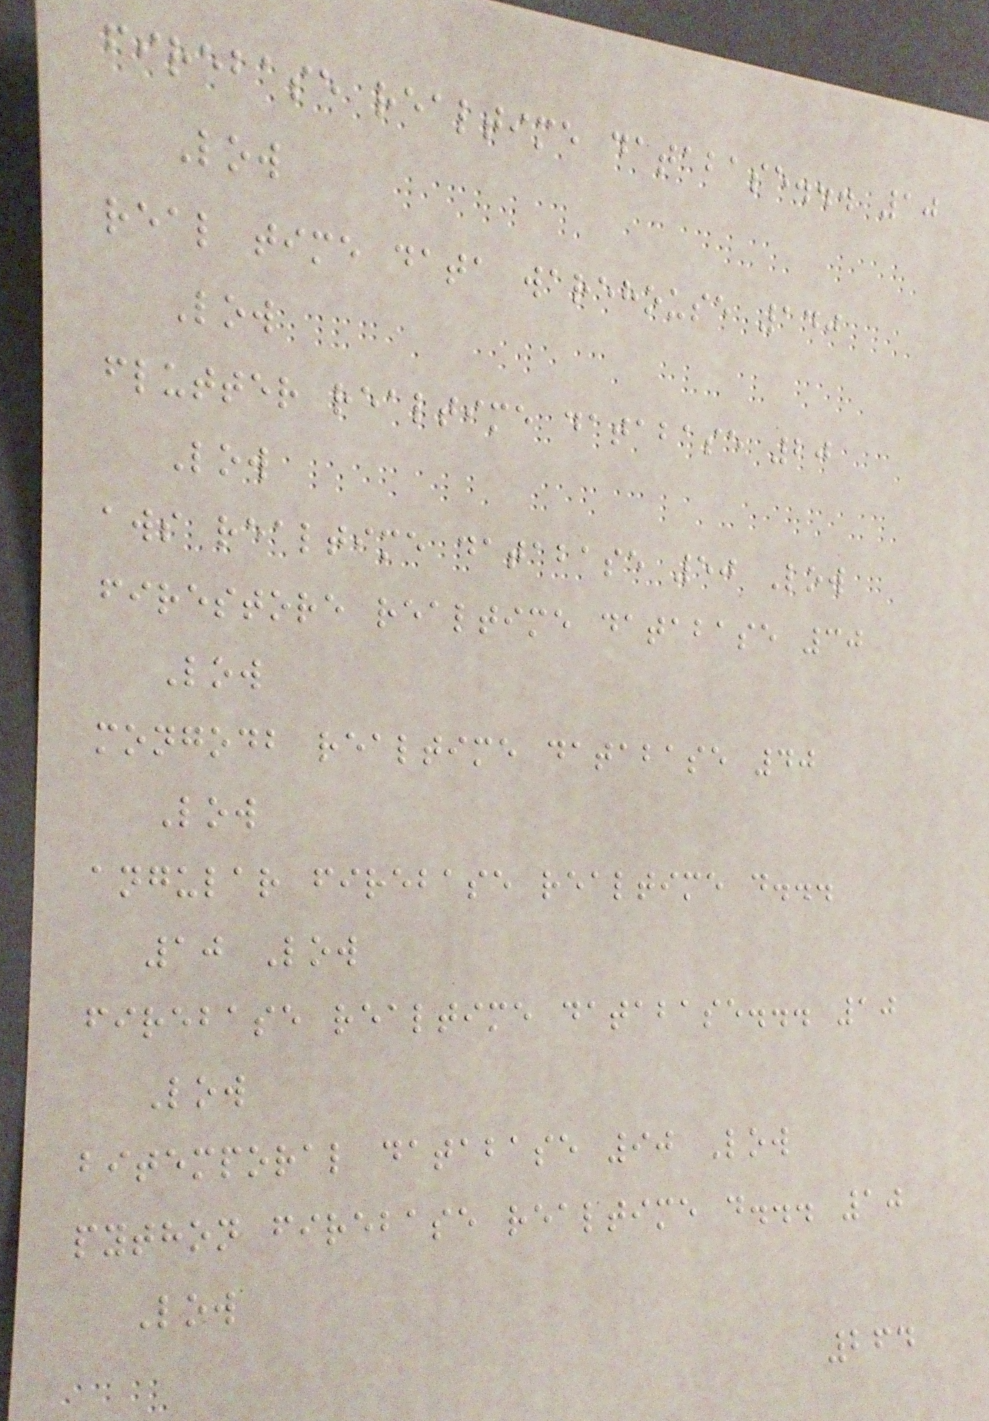firebase realtime database... 10
Low
real time data warehouse 140
Low
flutter realtime database 20
Low
aws realtime database 50 Low
firestore realtime database 30
Low
mongodb realtime database 40
Low
angular firebase realtime d...
10 Low
firebase realtime database... 10
Low
bitemporal database 90 Low
python firebase realtime d... 10
Low
264
